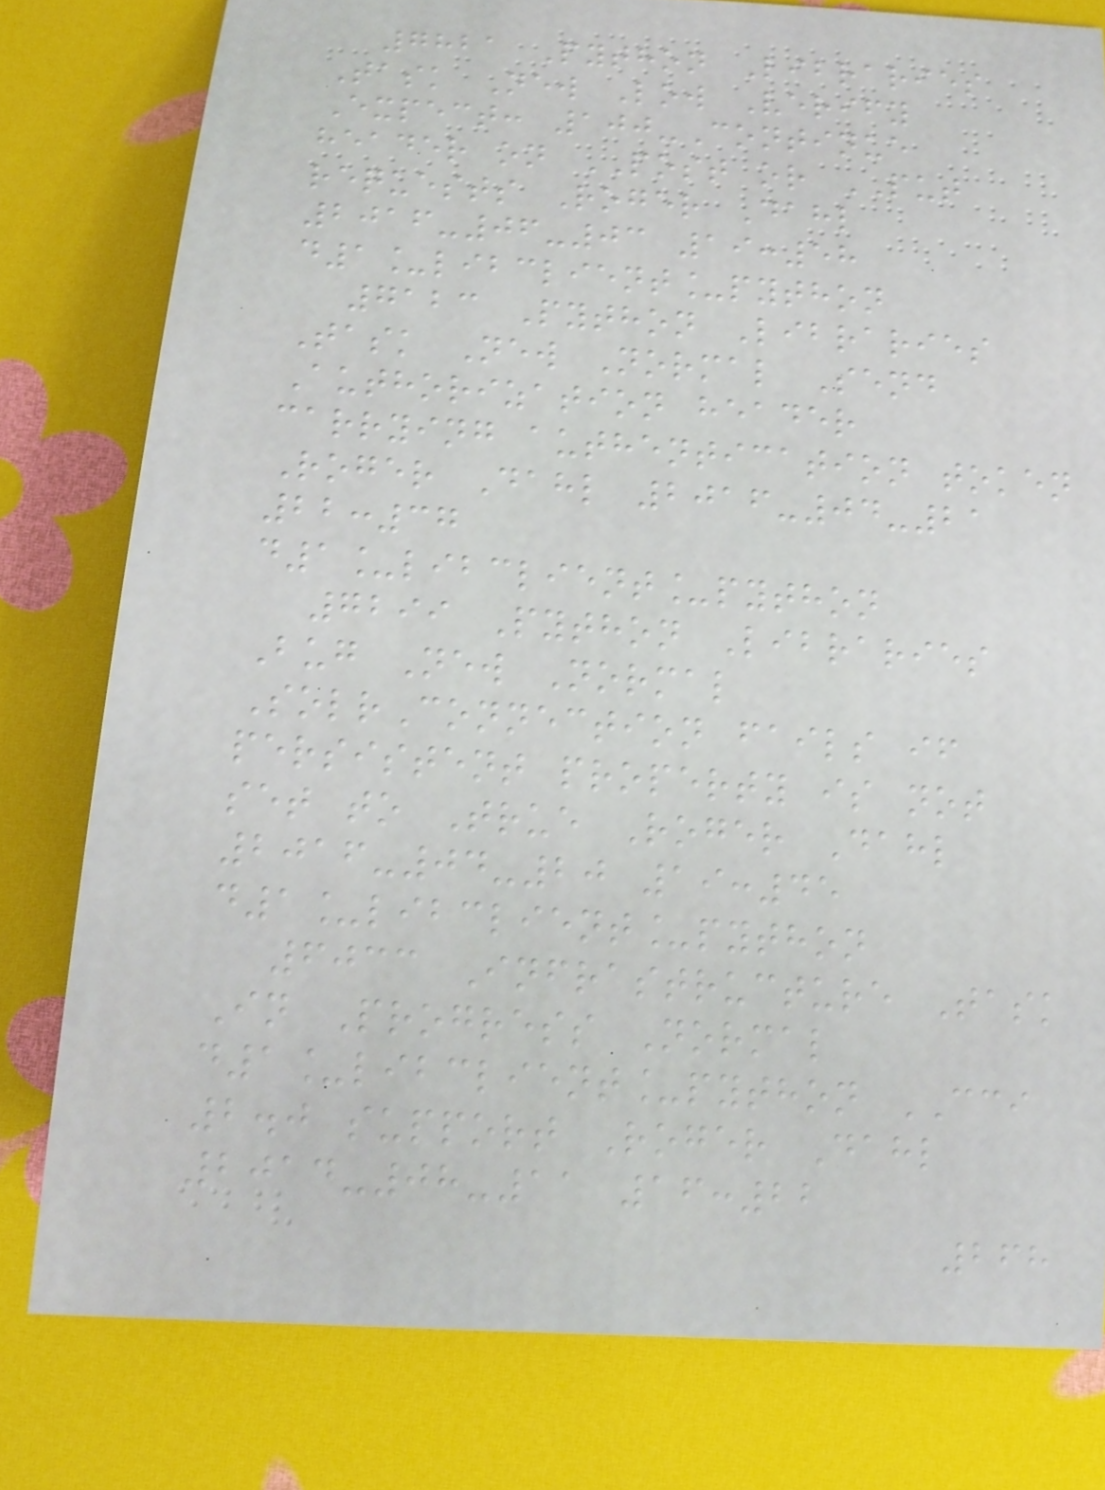7821 Python Libraries
Task New Low Verify
Expect: 100-Continue
header on POST or PUT
requests Roger Dahl
2016-06-03 19:58
d1_libclient_python
7123 Python Libraries
Task New Normal Send
Authorization header
carrying authentication token
Roger Dahl 2016-04-21
22:37
d1_libclient_python
7299 Python Libraries
Bug New Normal
SolrConnection fails if
persistent property is not
set to True Roger Dahl
2016-04-20 19:45
d1_libclient_python
6033 Infrastructure Task
In Progress Normal
d1_libclient_python CCI
2.0 support Roger Dahl
2014-08-11 16:22
268
